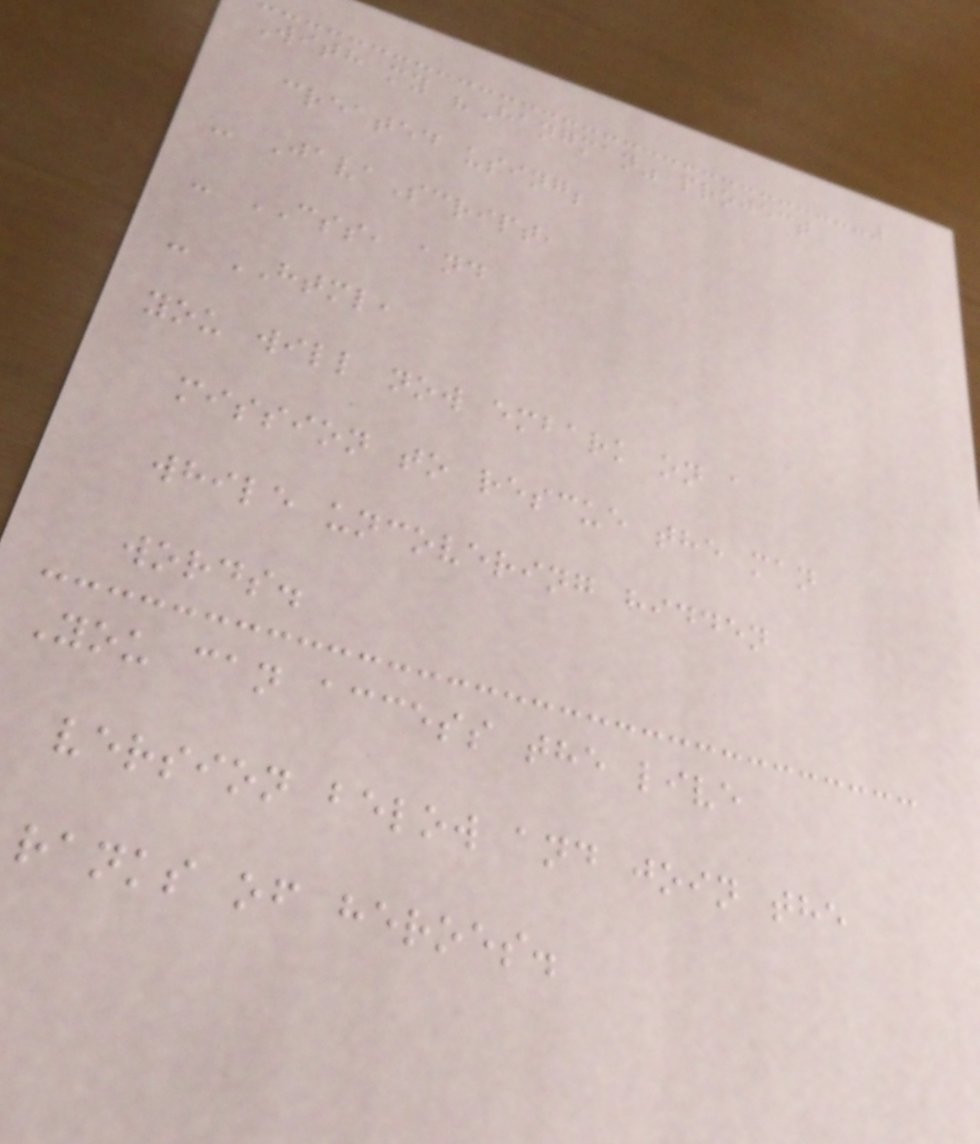With my "Hangman" project
created using;
- JavaScript,
- CSS, and
- HTML,
you will now embark on a
mission to rescue the man
while uncovering hidden
words.
You can access the live
version below and join the
ranks of heroes.
